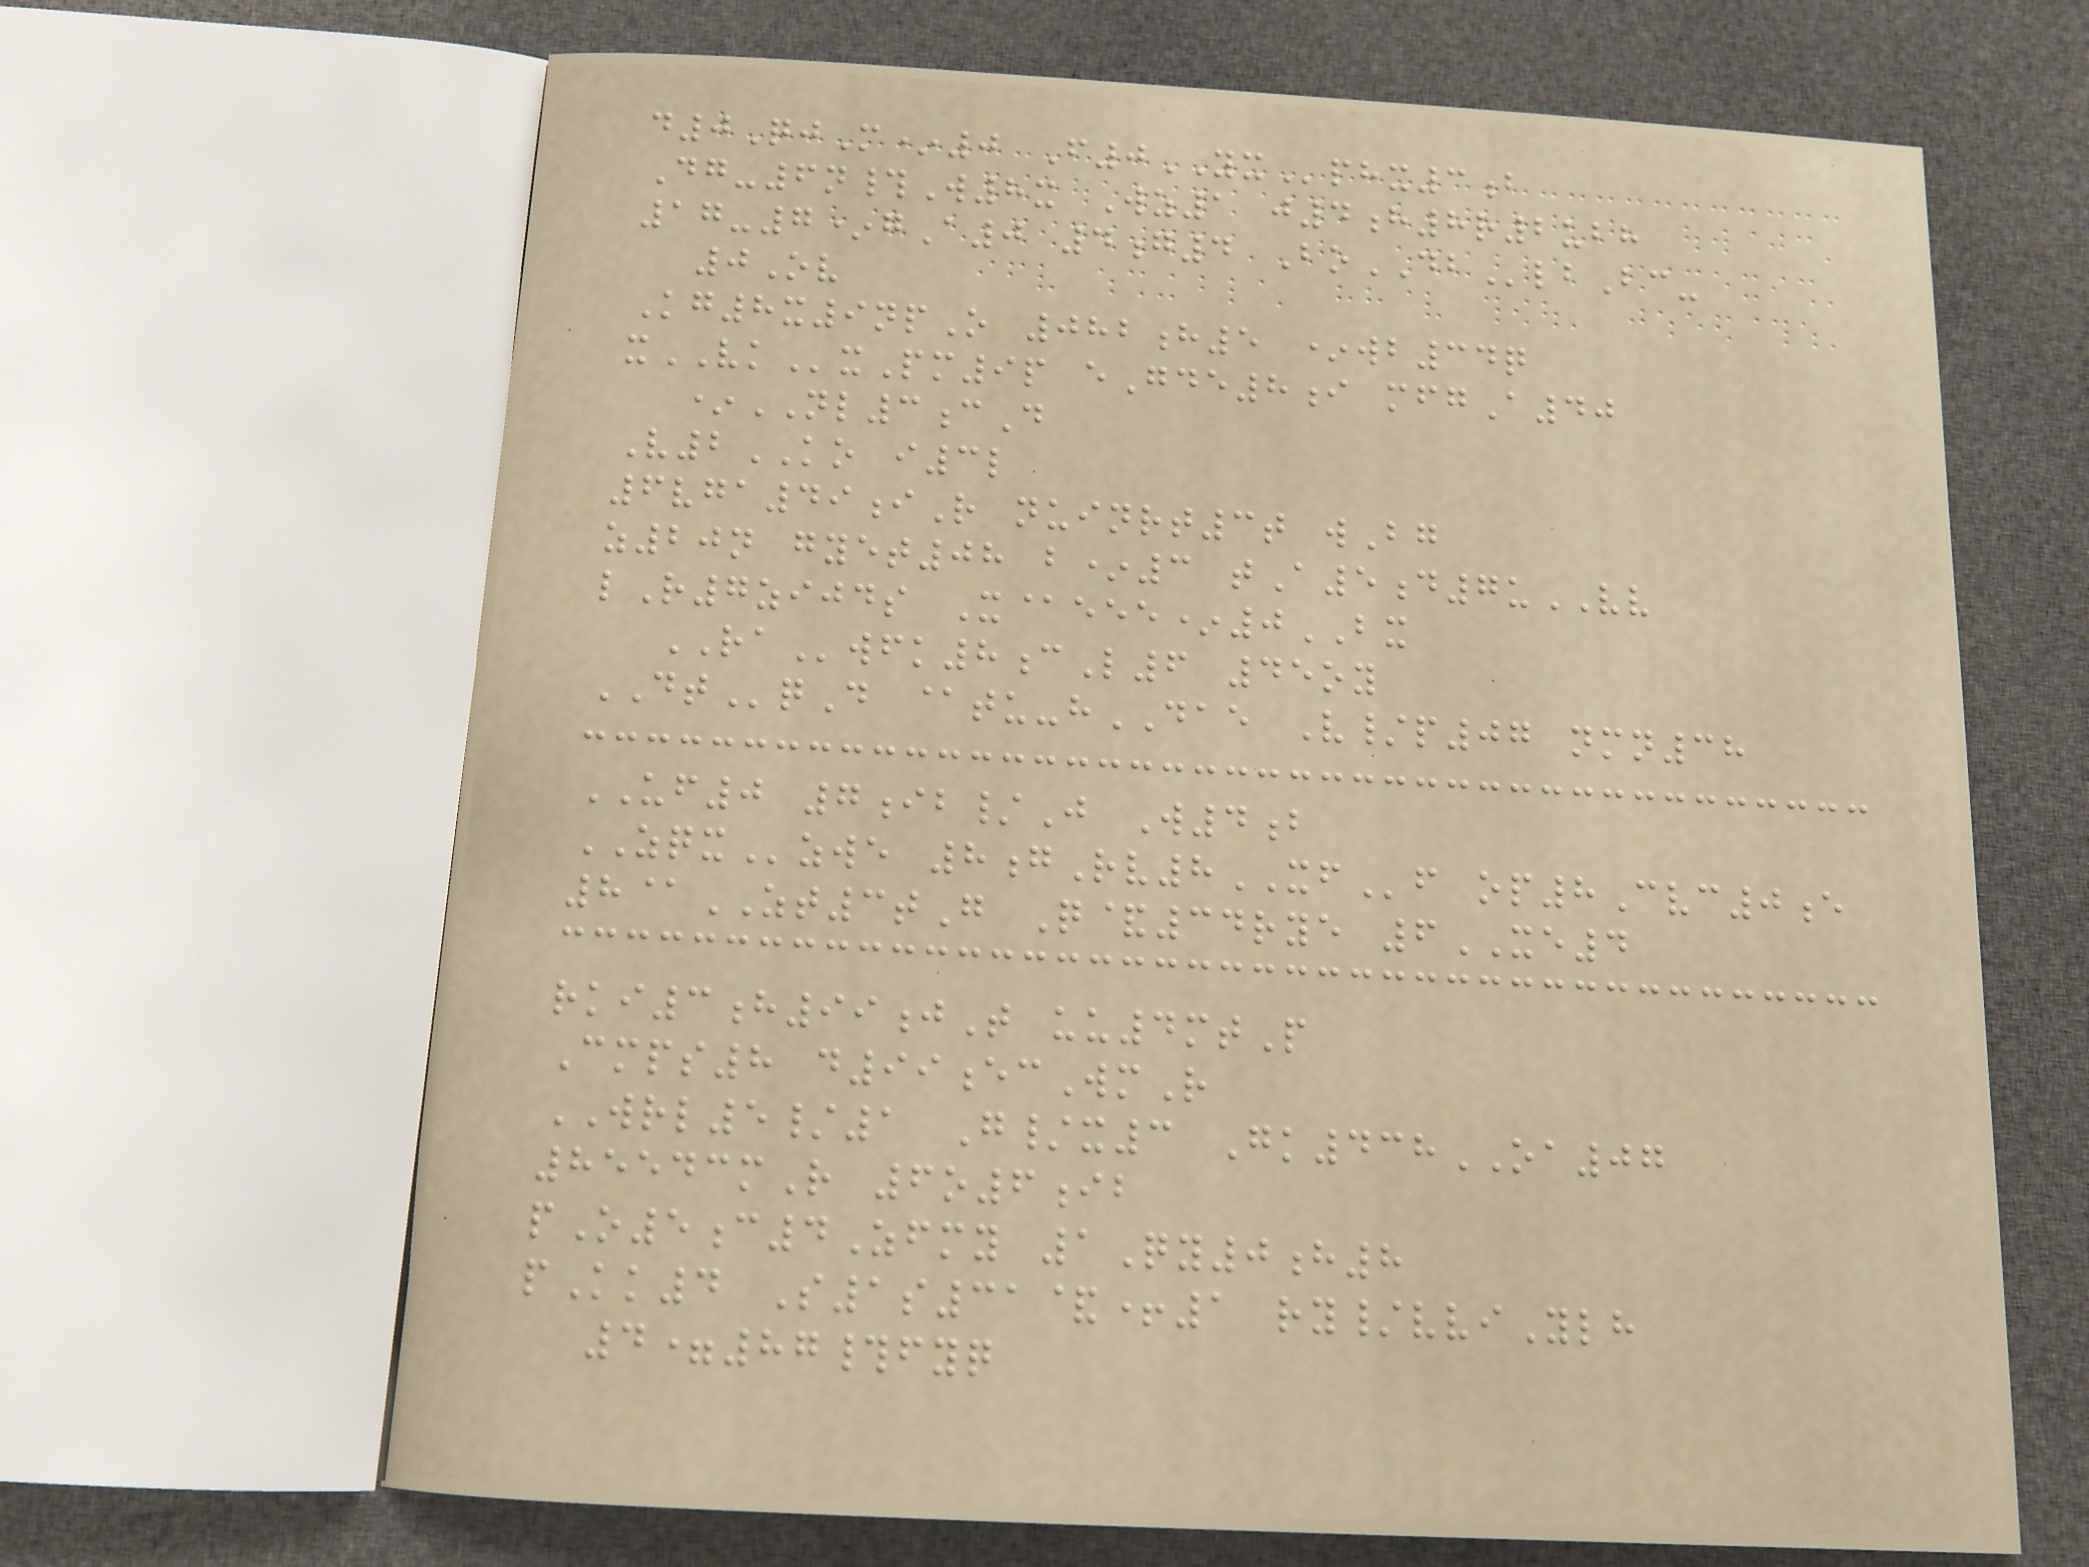d0QjM*0 F0YXphx3b
Dg-6n#W8x Wz1 j4h8r2ubh
17-7*gA0 4g4 BoDBlbBc-
0Ov
Kg8x9npO 082h5 *wb34q
xVKxPm9p eGde8i mfgA40
*NL3cD
V2KO i3l
6vga49iR nuinrt3t wBg
z20n gyet08 b*3 tA5d7uVV
lR7zijds X@eee*0BX
RAwfk8cL6 45oy
DTqD @tu-hDAE V/p07 nmn38
UF0 7ib/J W4b
ZQXzwe 8gRv8XFf op8Cvc0e
8@ZT3tG Q&34rye 6XE4
rki3h99jT uu4mtP
Cmps8 d99ecWmR
WRL5/1 G/x3 Gk438OA07
85543mR 6o6ib
pO5c4Zfmy 1Qy0h8
pKk4 S1s31&+1 ry/vviYlh
4=87#fyq
